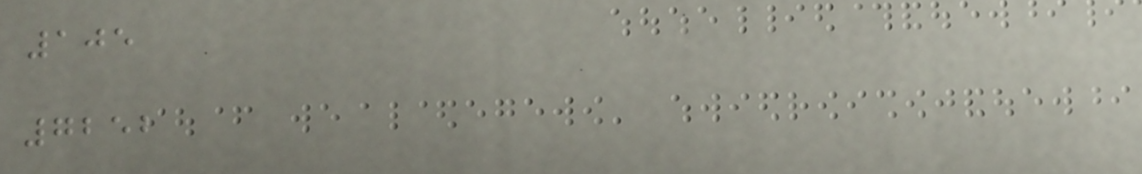105
7252
